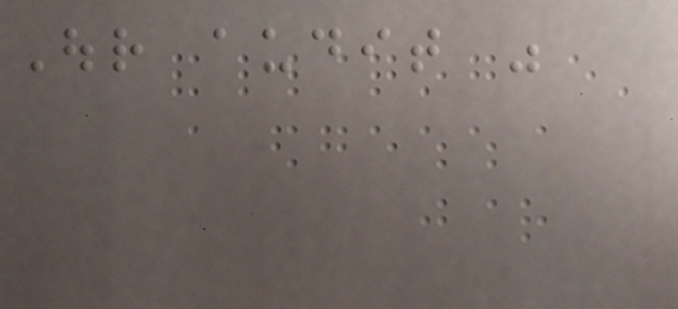Our audit was
